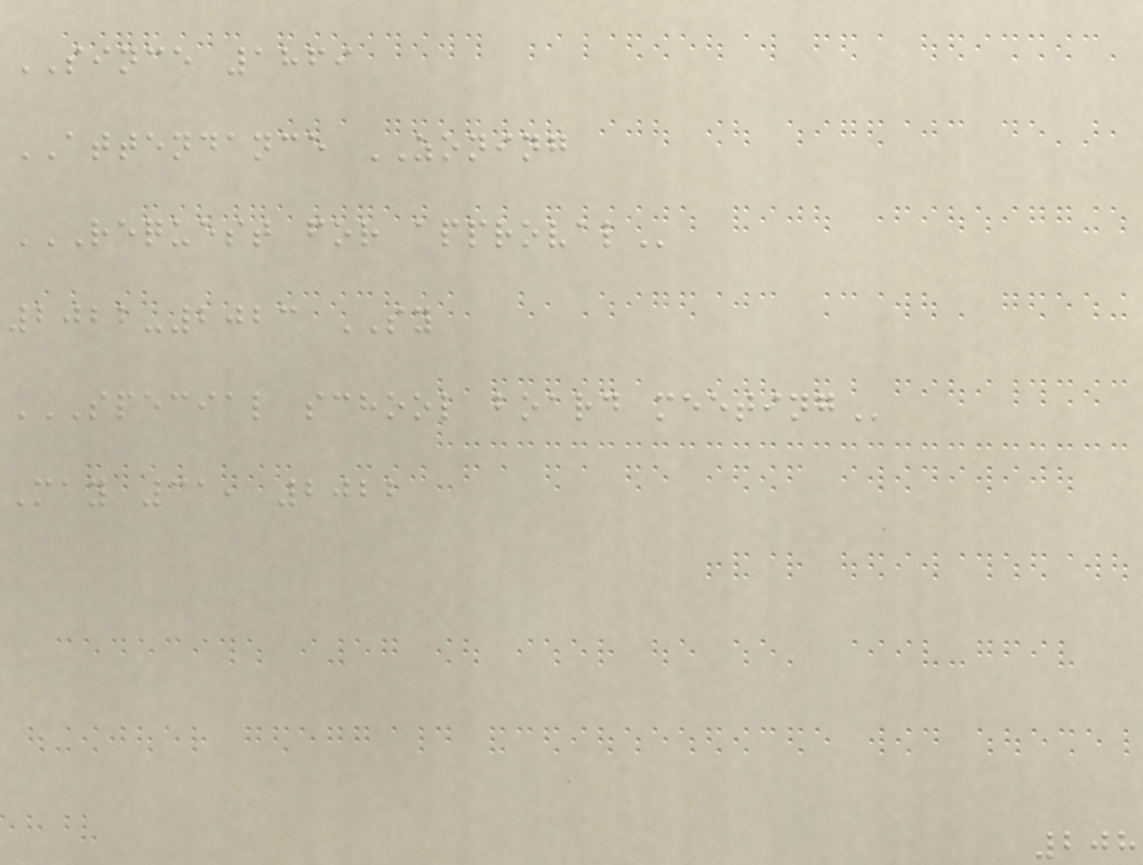SINCE 1869
ATTENDANCE ZONING
REQUEST FOR APPROVAL
2022-2023 SY
SPECIAL SCHOOL BOARD MEETING
May 31, 2022
208
